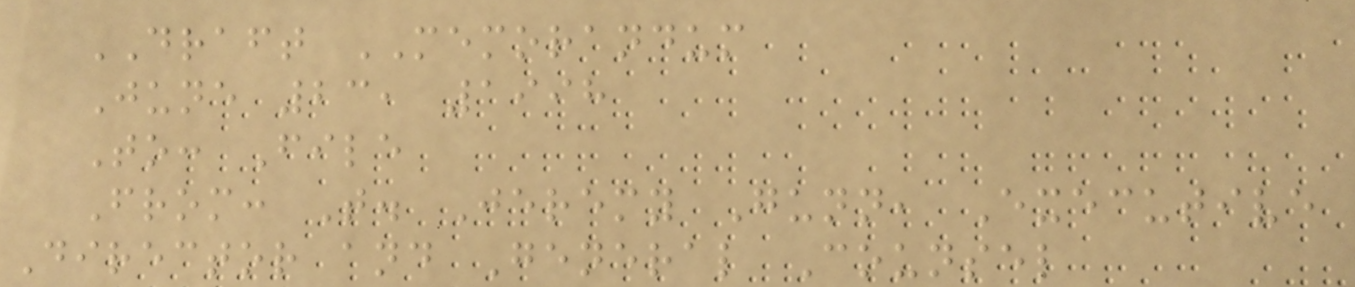DRAFT MEMORANDUM
June 23, 1998
To: File
From: T. Jeremy Gunn, Executive
Director and General Counsel
